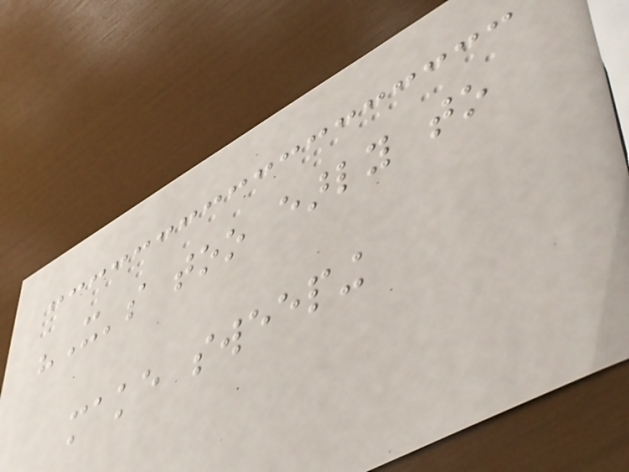"It's too early to
make sweeping
